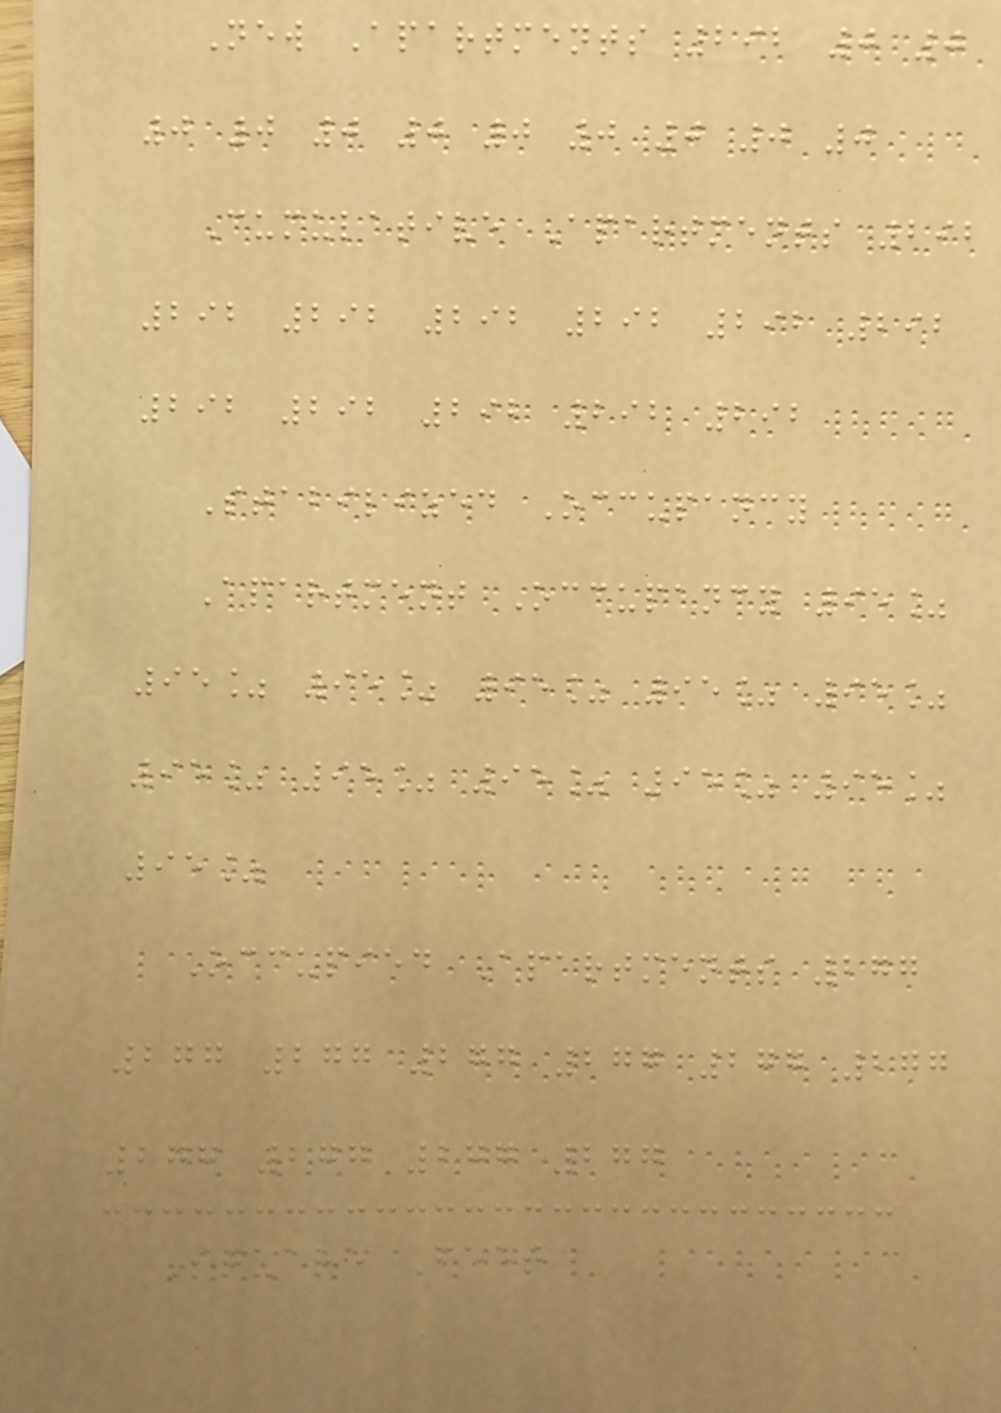New Apartments 292 0 0
0 0 0 0 0 0 0 0 0
Cumulative Apartments 292
292 292 292 292 292 292
292 292 292 292 292
Stabilized Occupancy
Apartment Occupancy 95%
95% 95% 95% 95% 95%
95% 95% 95% 95% 95%
95%
Occupied Apartments 277
277 277 277 277 277 277
277 277 277 277
Square Feet
